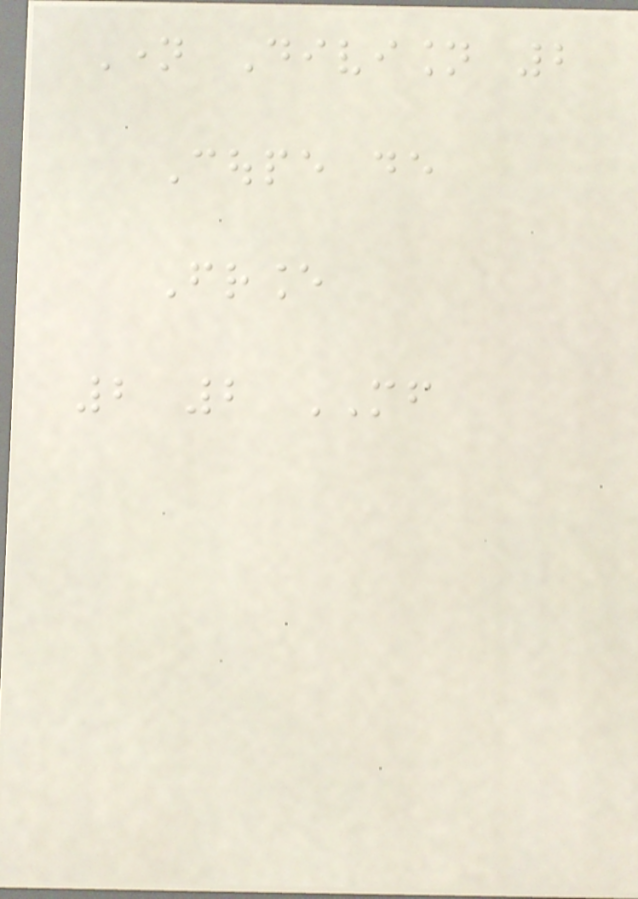Name Division 2
Coupe de
France
2 2 MF
